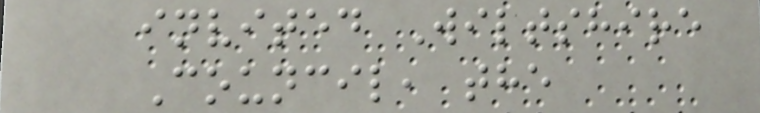invited Wiltshire
Council, the
